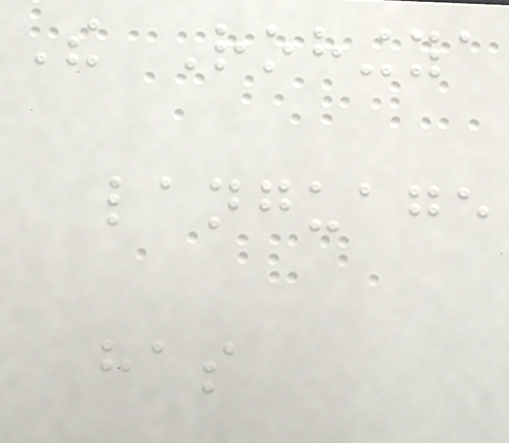The Rohingya
language
has
